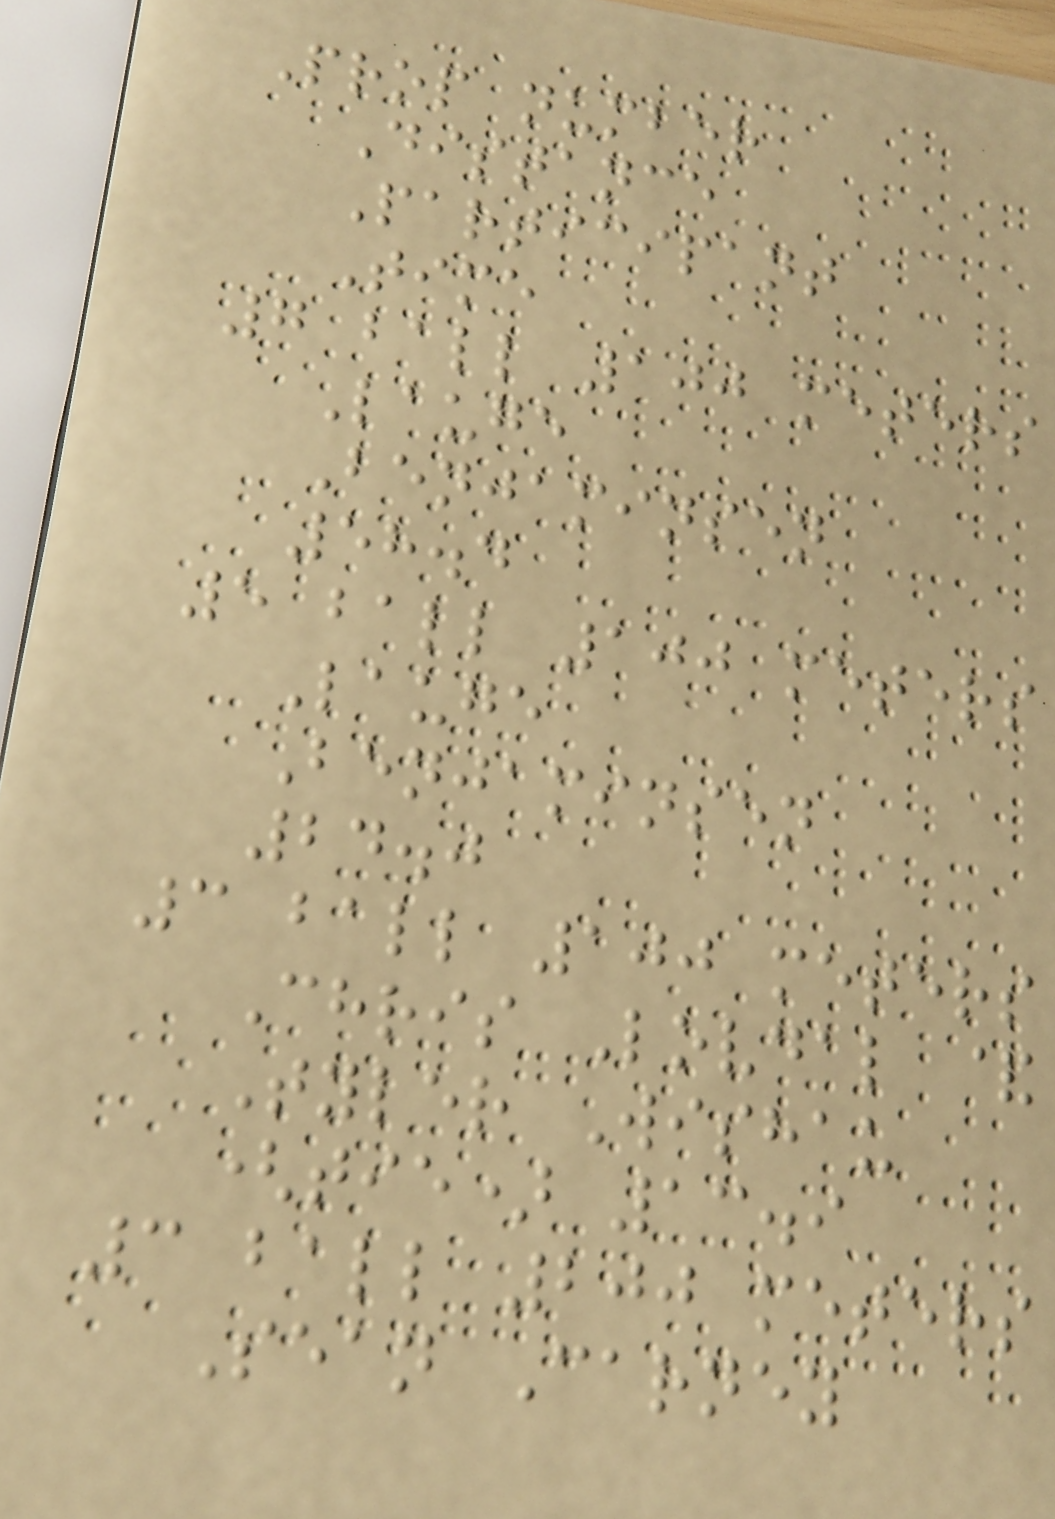Prop number
Distance
Participant
Time
7 ball 100 meters
Lauge
Benjaminsen
58.4
5 ball 100 meters
Lauge
Benjaminsen
24.0
3 ball 100 meters
Chris Lovdal &
Tyler Wishau
(tie) 13.9
3 ball 200 meters
Sean Carney
